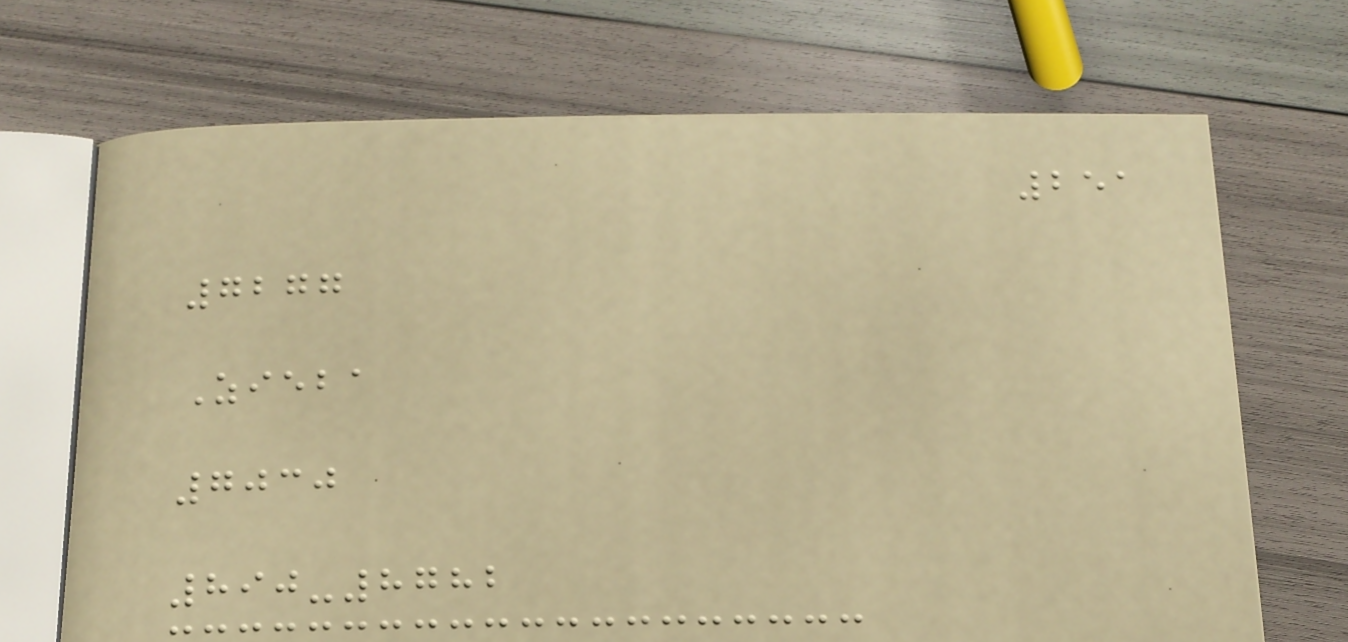251
7277
Zieba
7030
890-8782
